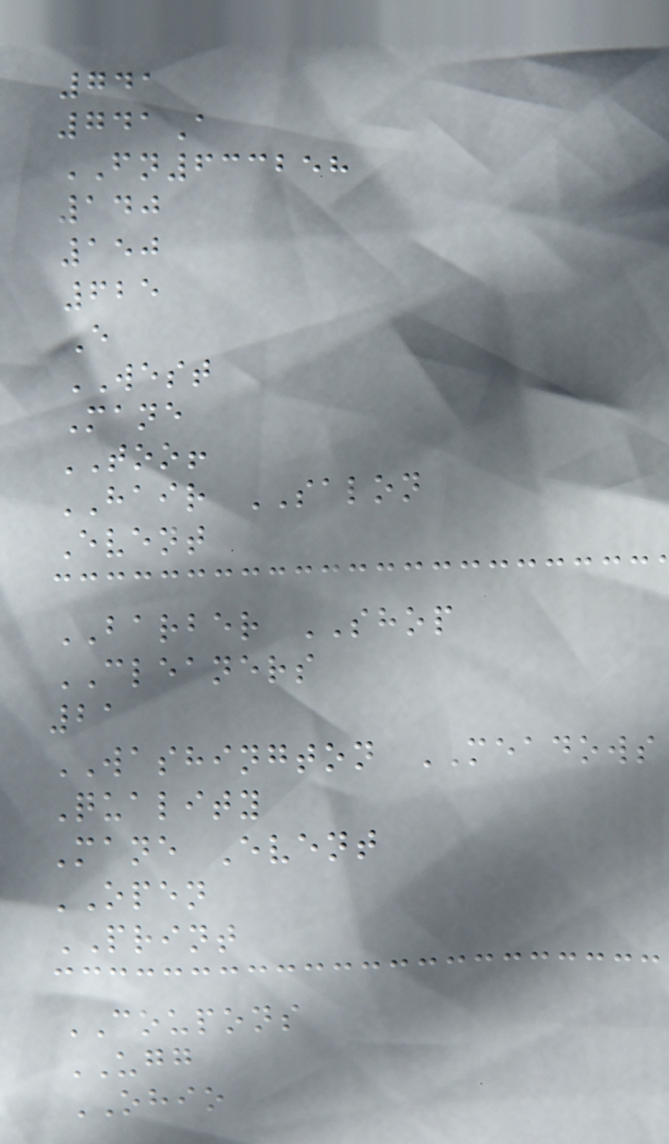741
741A
FN633258
140
150
625
E
WEST
Mane
TOO!
HAIR SALON
Event
BARBER SHOP
CLEANERS
21
WASHINGTON MEADOWS
Quality
Mane Event
OPEN
PRINT
COUPONS
UGG
OHIO
